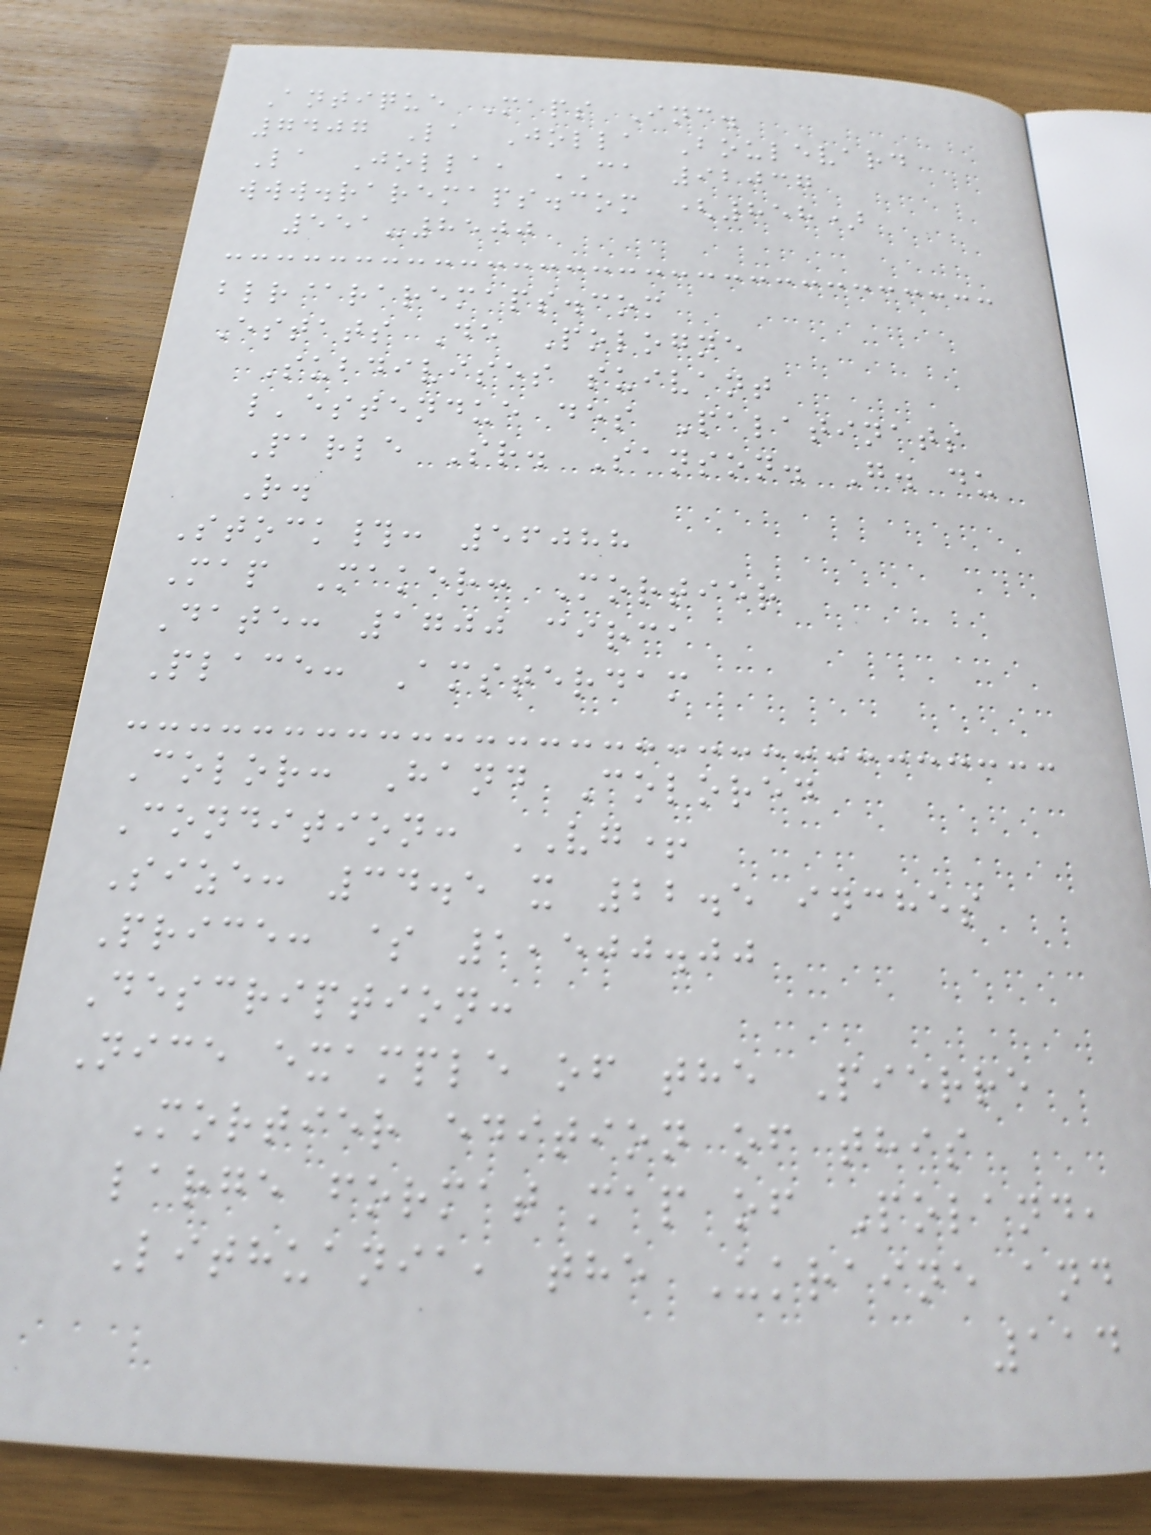Antique Maps Inc.
7407 La Jolla Boulevard
La Jolla, CA 92037
www.raremaps.com (858)
551-8500
blr@raremaps.com
Estats De Pologne
Subdivises suivant
l'estendue des Palatinats
Parle Sr. Sanson. G. du
R.
Stock#: 56088
Map Maker: Mortier
Date: 1700 circa
Place: Amsterdam
Color: Hand Colored
Condition: VG+
Size: 34.5 x 22.5 inches
Price: $ 1,500.00
Description:
Nice example of the Pierre
Mortier edition of this
large format map of Poland,
Lithuania, the Ukraine and
114
